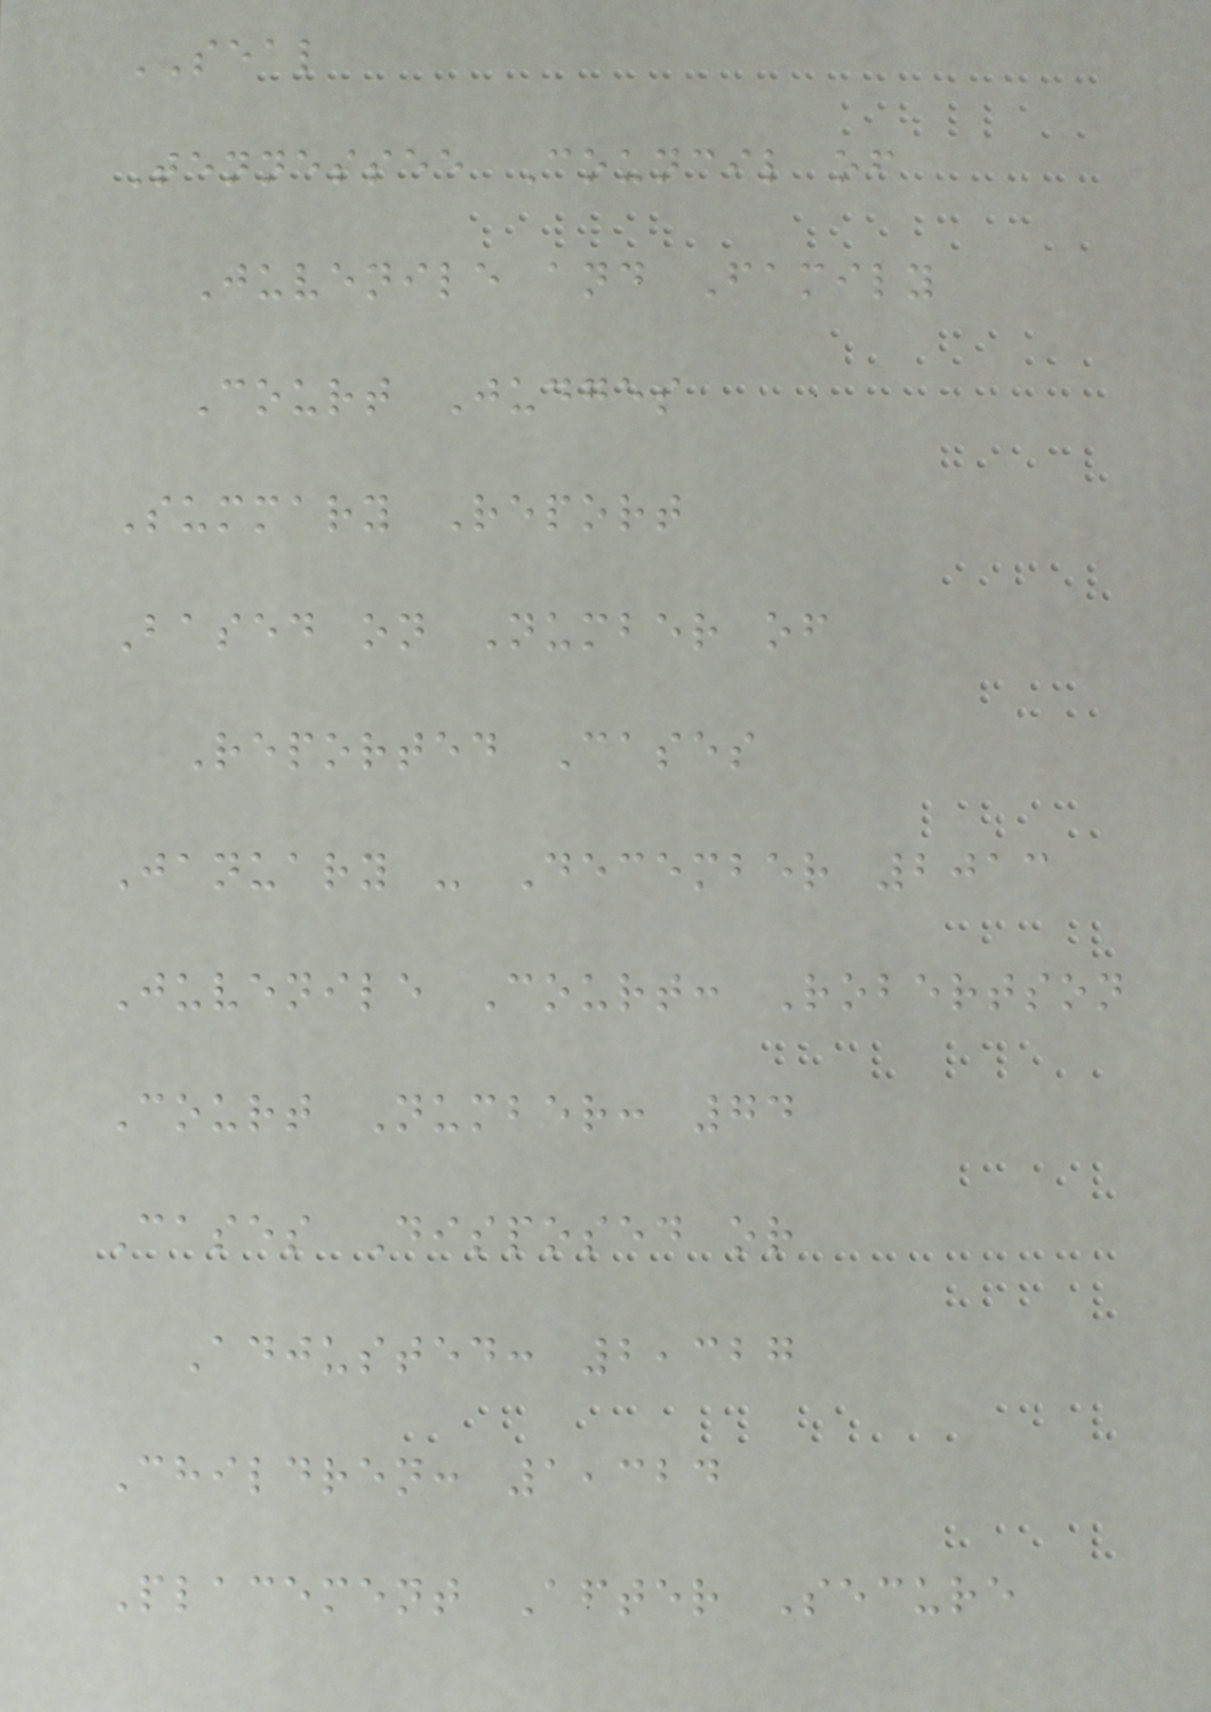SEAL
Tennessee Council of
Juvenile and Family
Court Judges
Summary Report
Based on Number of
Reported Cases
January - December 2013
Juvenile Court: Robertson
Court Number: 74
Cases Disposed or
Adjusted: 2,327
Children: 1,324
Placement After Secure
